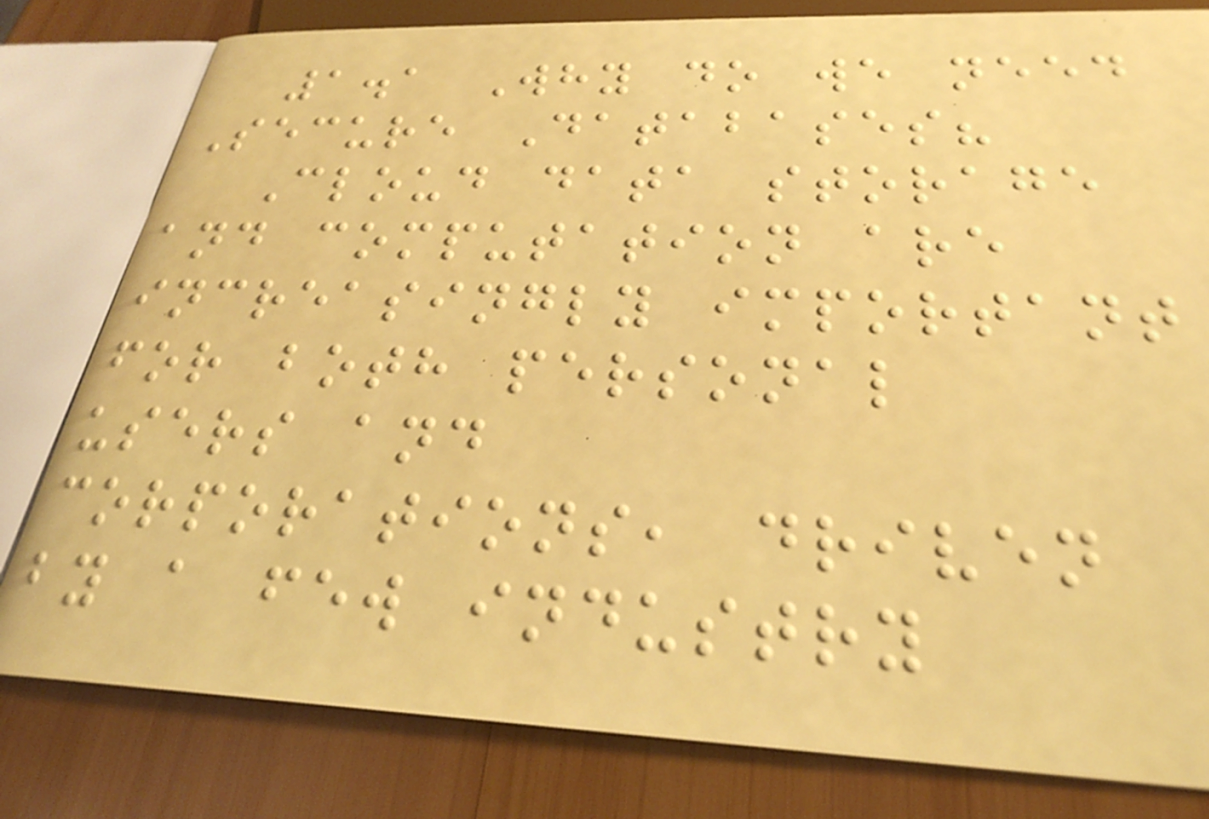1.1 Why do we need
Secure Databases?
Cloud data storage
and computation are
increasingly important
for both personal
users and
corporations, driven
by a few industry
